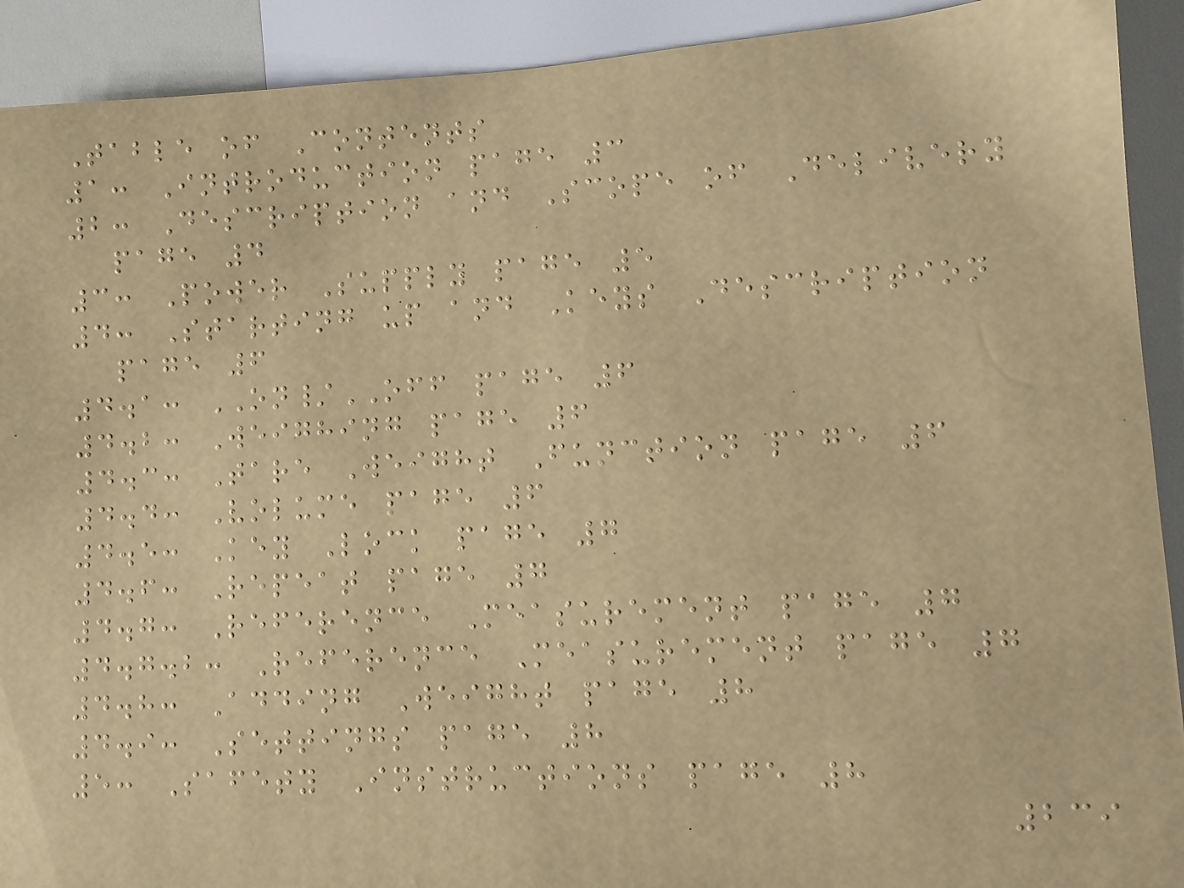Table of Contents
1: Introduction page 3
2: Description and Scope of Delivery
page 4
3: Power Supply page 5
4: Starting up and Keys Description
page 6
4.1: ON/OFF page 6
4.2: Weighing page 6
4.3: Tare Weight Function page 6
4.4: Volume page 6
4.5: Key Lock page 7
4.6: Repeat page 7
4.7: Reference Measurement page 7
4.7.2: Reference Measurement page 7
4.8: Adding Weight page 8
4.9: Settings page 8
5: Safety Instructions page 8
239
